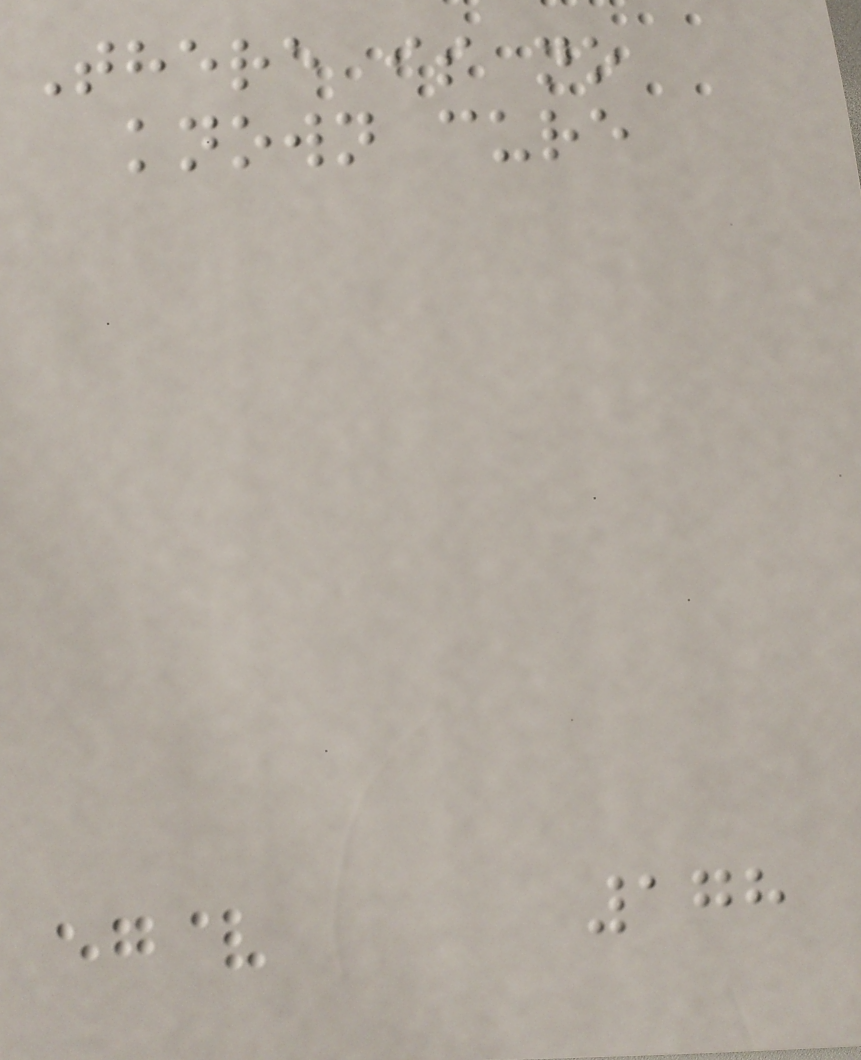There is no
known cure
178
